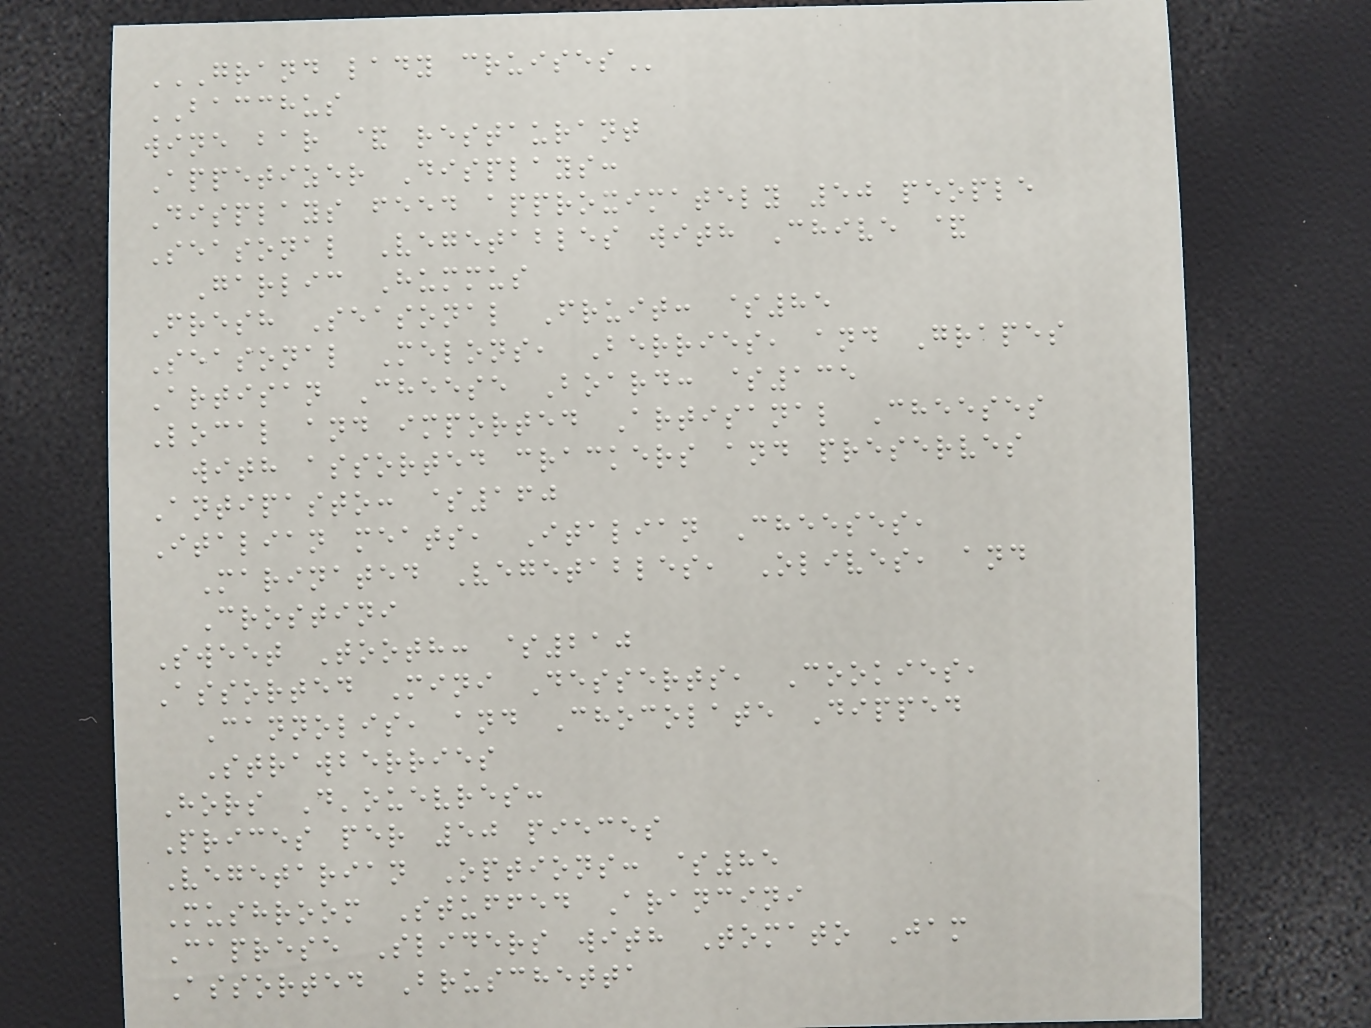GRAND LADY CRUISES
BACCHUS
wine bar & restaurant
Appetizer Displays:
Displays feed approximately 50 people
Seasonal Vegetables with Chive &
Garlic Hummus
Fresh Seasonal Fruit: $85
Seasonal Melons, Berries, and Grapes
Artisan Cheese Board: $135
Local and imported Artisanal Cheeses
with assorted crackers and preserves
Antipasto: $160
Italian meats, Italian Cheeses,
Marinated Vegetables, Olives, and
Crostini
Sweet Tooth: $210
Assorted Mini Desserts, Cookies,
Cannolis, and Chocolate Dipped
Strawberries
Hors D'ouevres:
Prices per 50 pieces
Vegetarian Options: $85
Mushroom Stuffed Arancini
Caprese Sliders with Tomato Jam
Assorted Bruschetta
